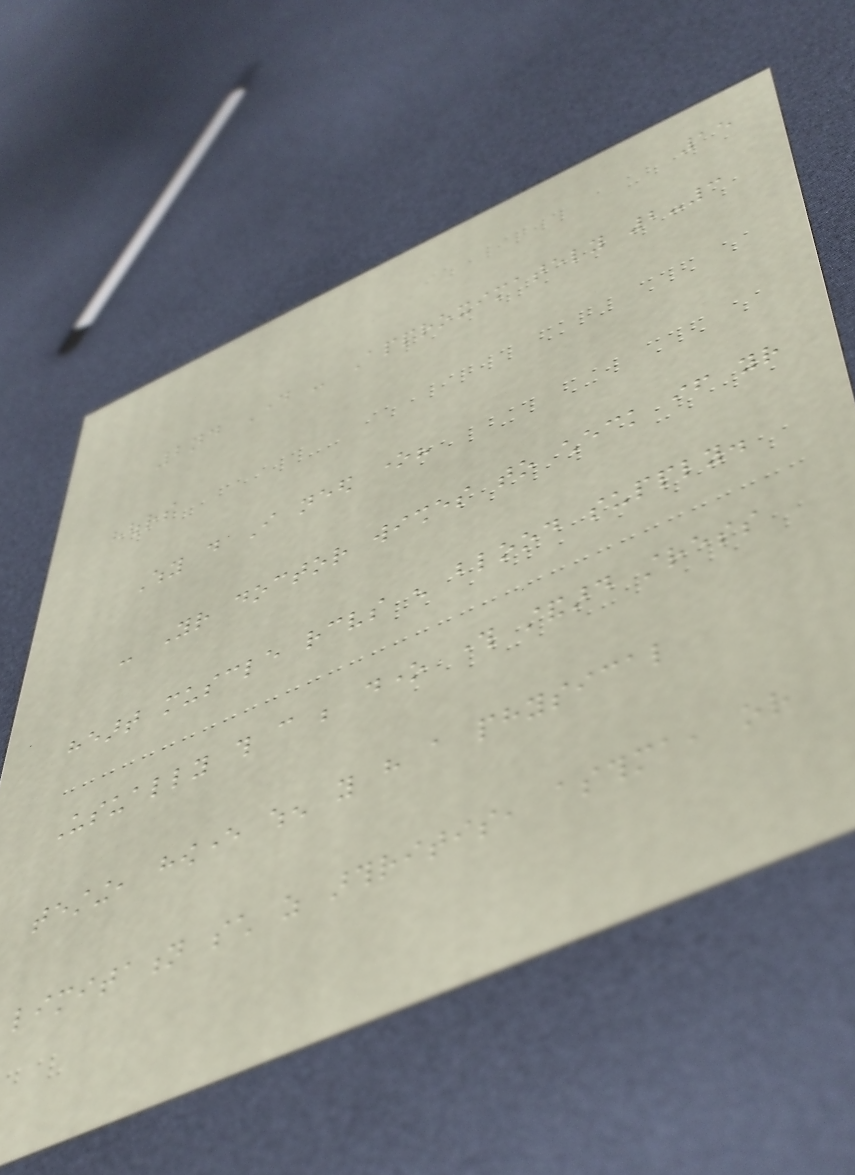15
2nd Day - Approximately 2-3
hours
Why do I need one?
- Your doctor wishes to check if your
heart muscle receives enough blood supply.
Usually this can be done through standard stress
testing, however when you have a physical
limitation such as arthritis, asthma, or
